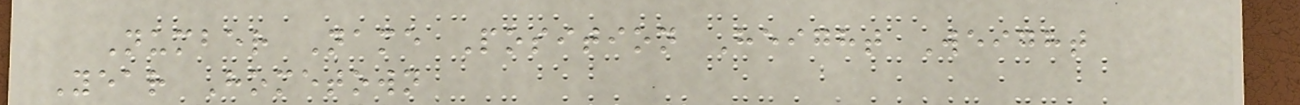Number Name Position Height Weight
Year Hometown
